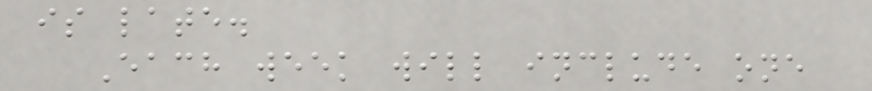is late.
Each week will include one
